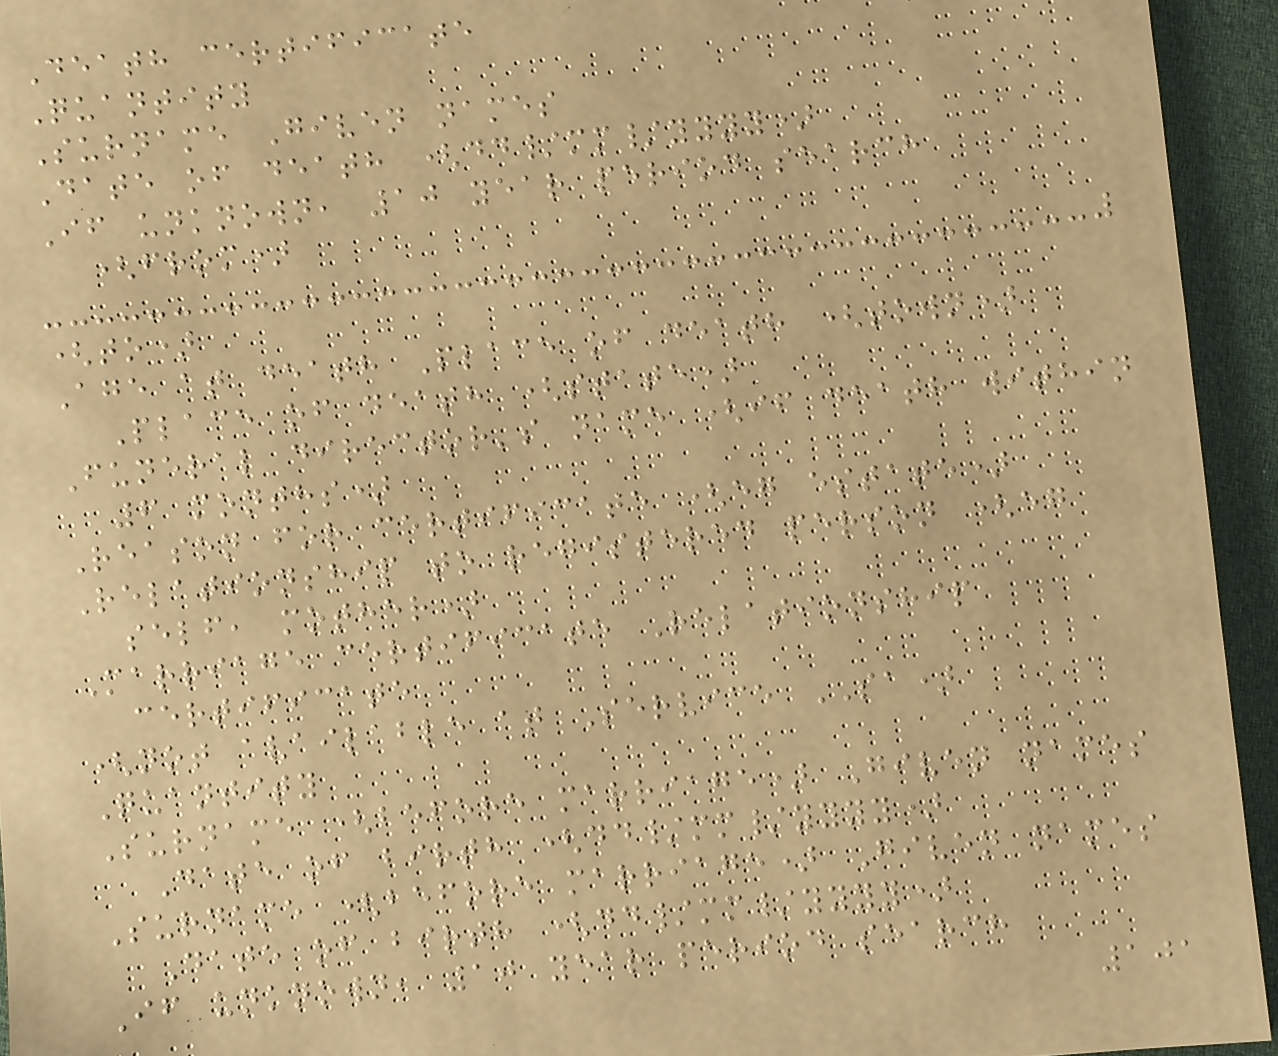Death certificate
Quantity
Surname Given names
Date of death (dd/mm/yyyy)
If unknown, 10 year period search
(from)
(to)
Age at death Place of death (town)
Place of death (state)
Funeral director's name (if death within
6 months)
Reason for certificate (eg estate)
Relationship to registered person (eg
self, mother)
Marriage certificate Relationship
certificate
(not available at Service SA)
Quantity
Surname (before marriage) Given names
Date of birth (dd/mm/yyyy)
Surname (before marriage) Given names
Date of birth (dd/mm/yyyy)
If unknown, 10 year period search
101
